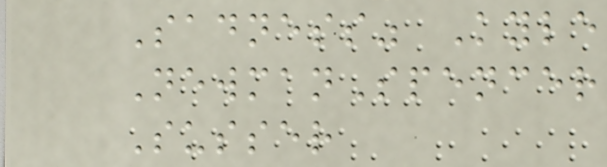Sadness" Kyle
NewmanSpencer
Susser
